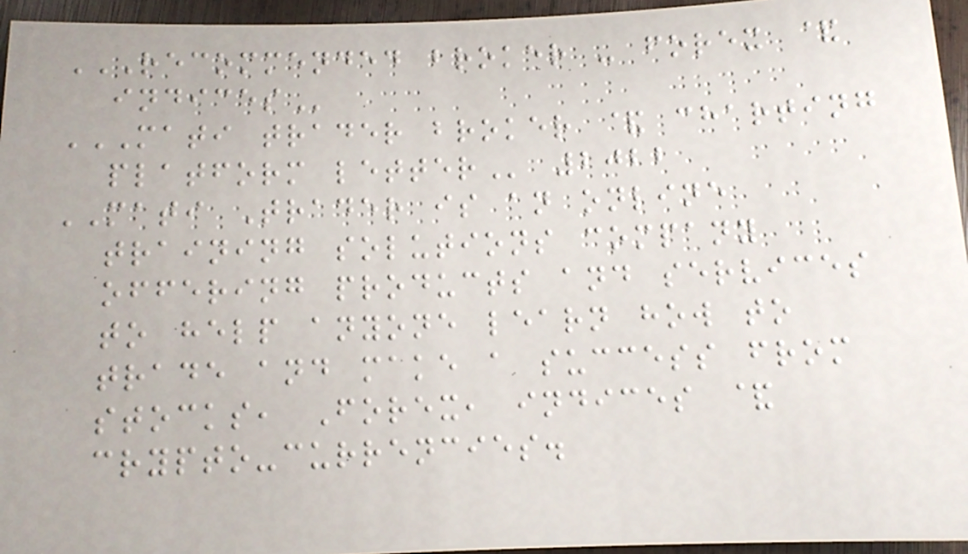RECOMMENDED BROKER - FOREX &
INDICES
MATI TRADER BROKER & CHARTING
PLATFORM LETTER 2022
MATI Trader is an online
training solutions company
offering products and services
to help anyone learn how to
trade and make a success from
stocks, Forex, indices &
crypto-currencies.
